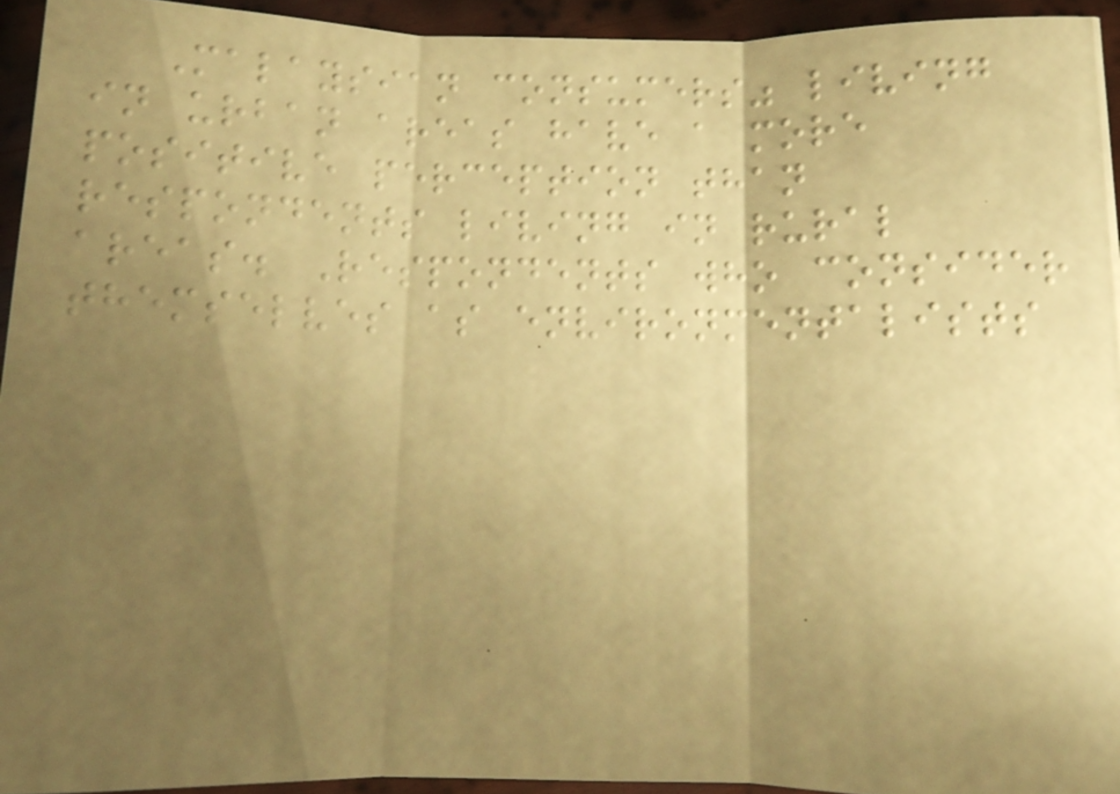Malaysian consumers" living
in urban areas have a more
positive perception than
respondents living in rural
areas. Respondents who consider
themselves as environmentalists
